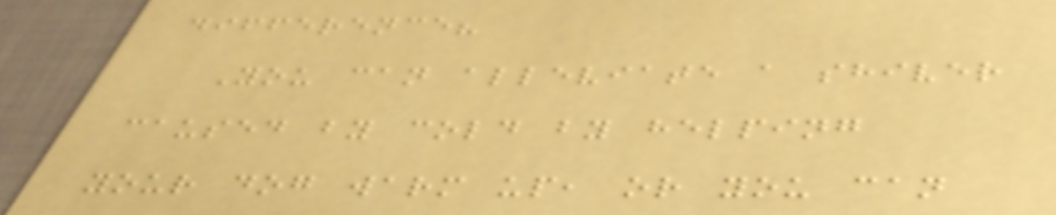difference?
You can alleviate a shiver
caused by cold by helping
your dog warm up, or you can
